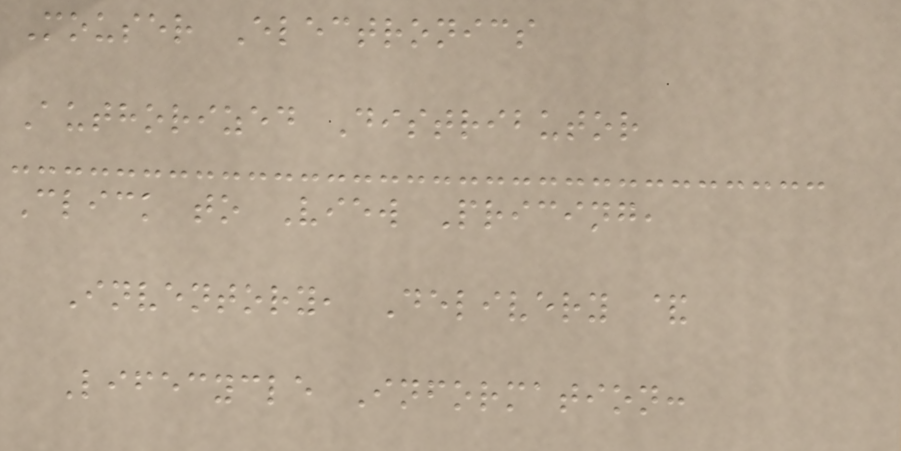Mouser Electronics
Authorized Distributor
Click to View Pricing,
Inventory, Delivery &
Lifecycle Information:
